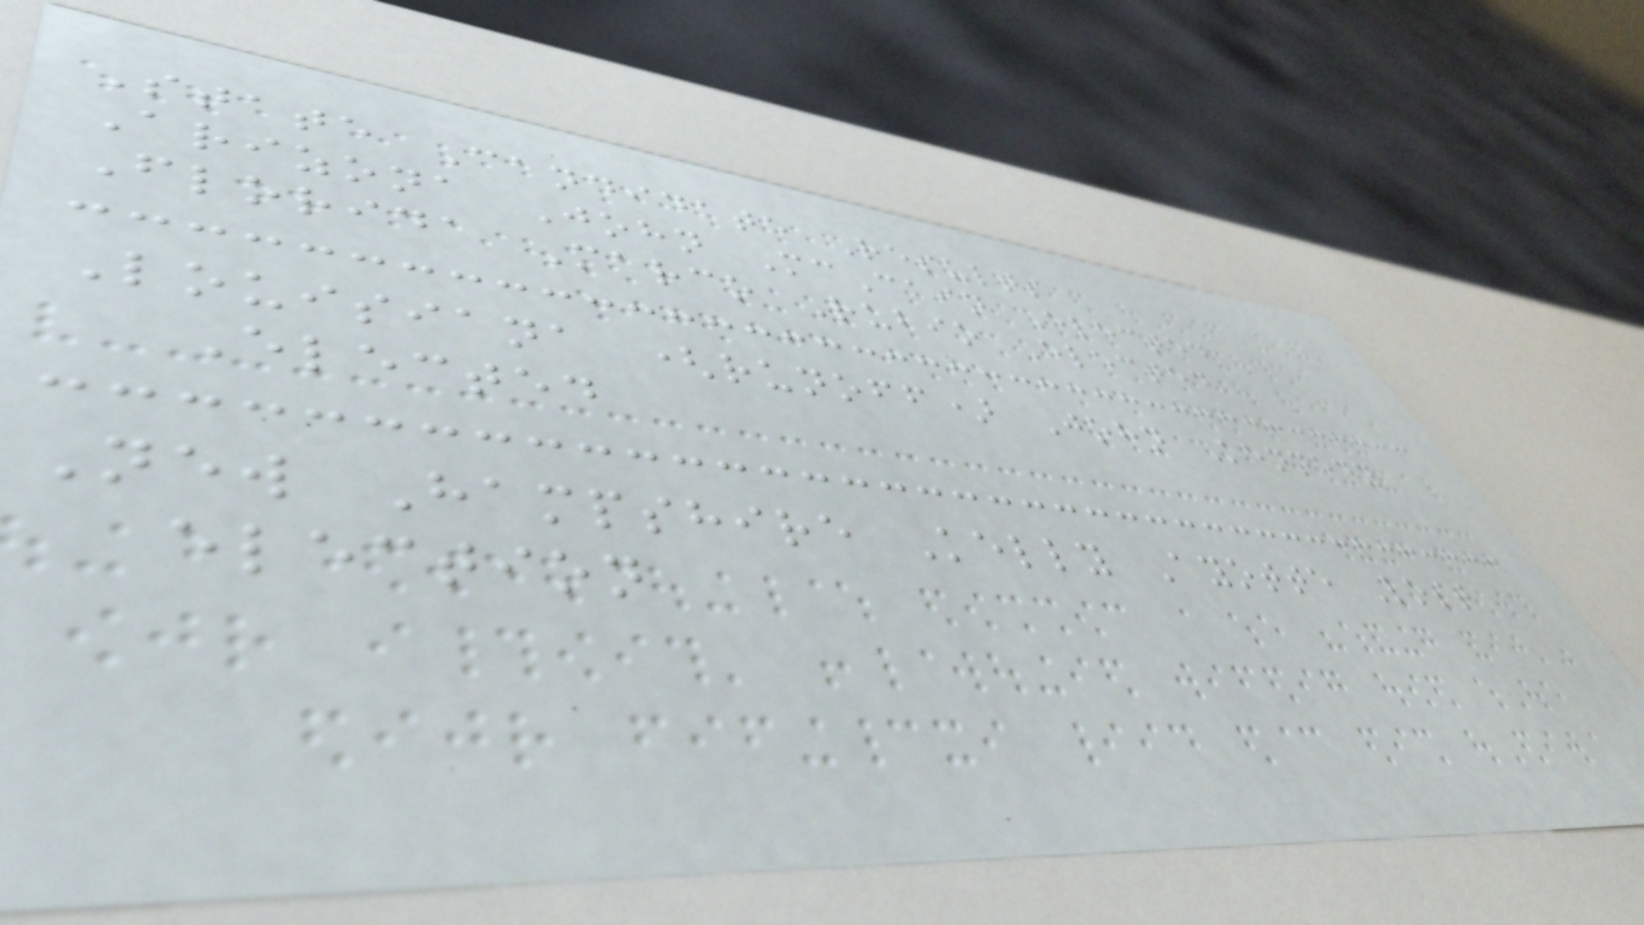State Candidate Results
Arizona John McCain Elected
Florida Marco Rubio Elected
Louisiana (runoff) John Kennedy
Elected
New Hampshire Kelly Ayotte Lost
election
